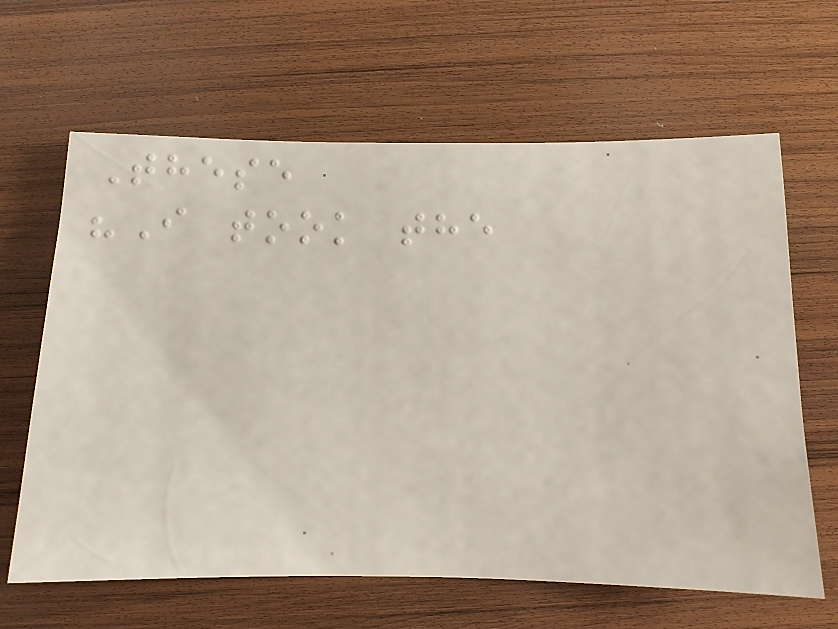These
"I took the
